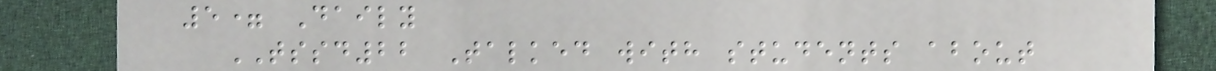5= Daily
TSSD22 Talked with students about
